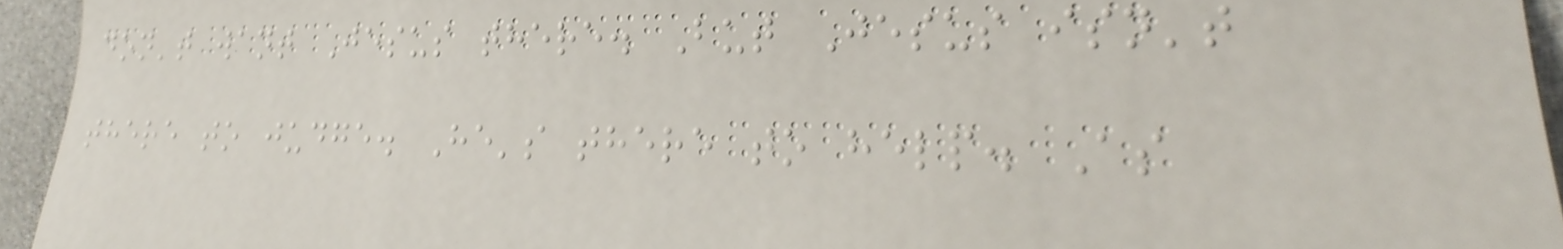don't want Jesus there. But Jesus isn't
there to judge. He's there to help. As
